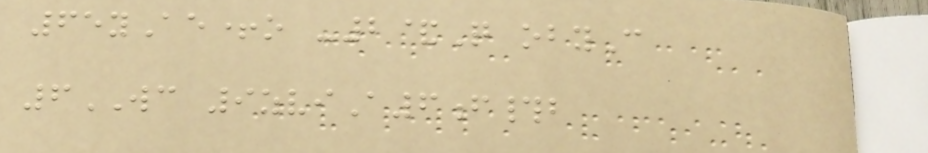65yAe+o -2&Q obyC
6WC 9zviA6f#b
